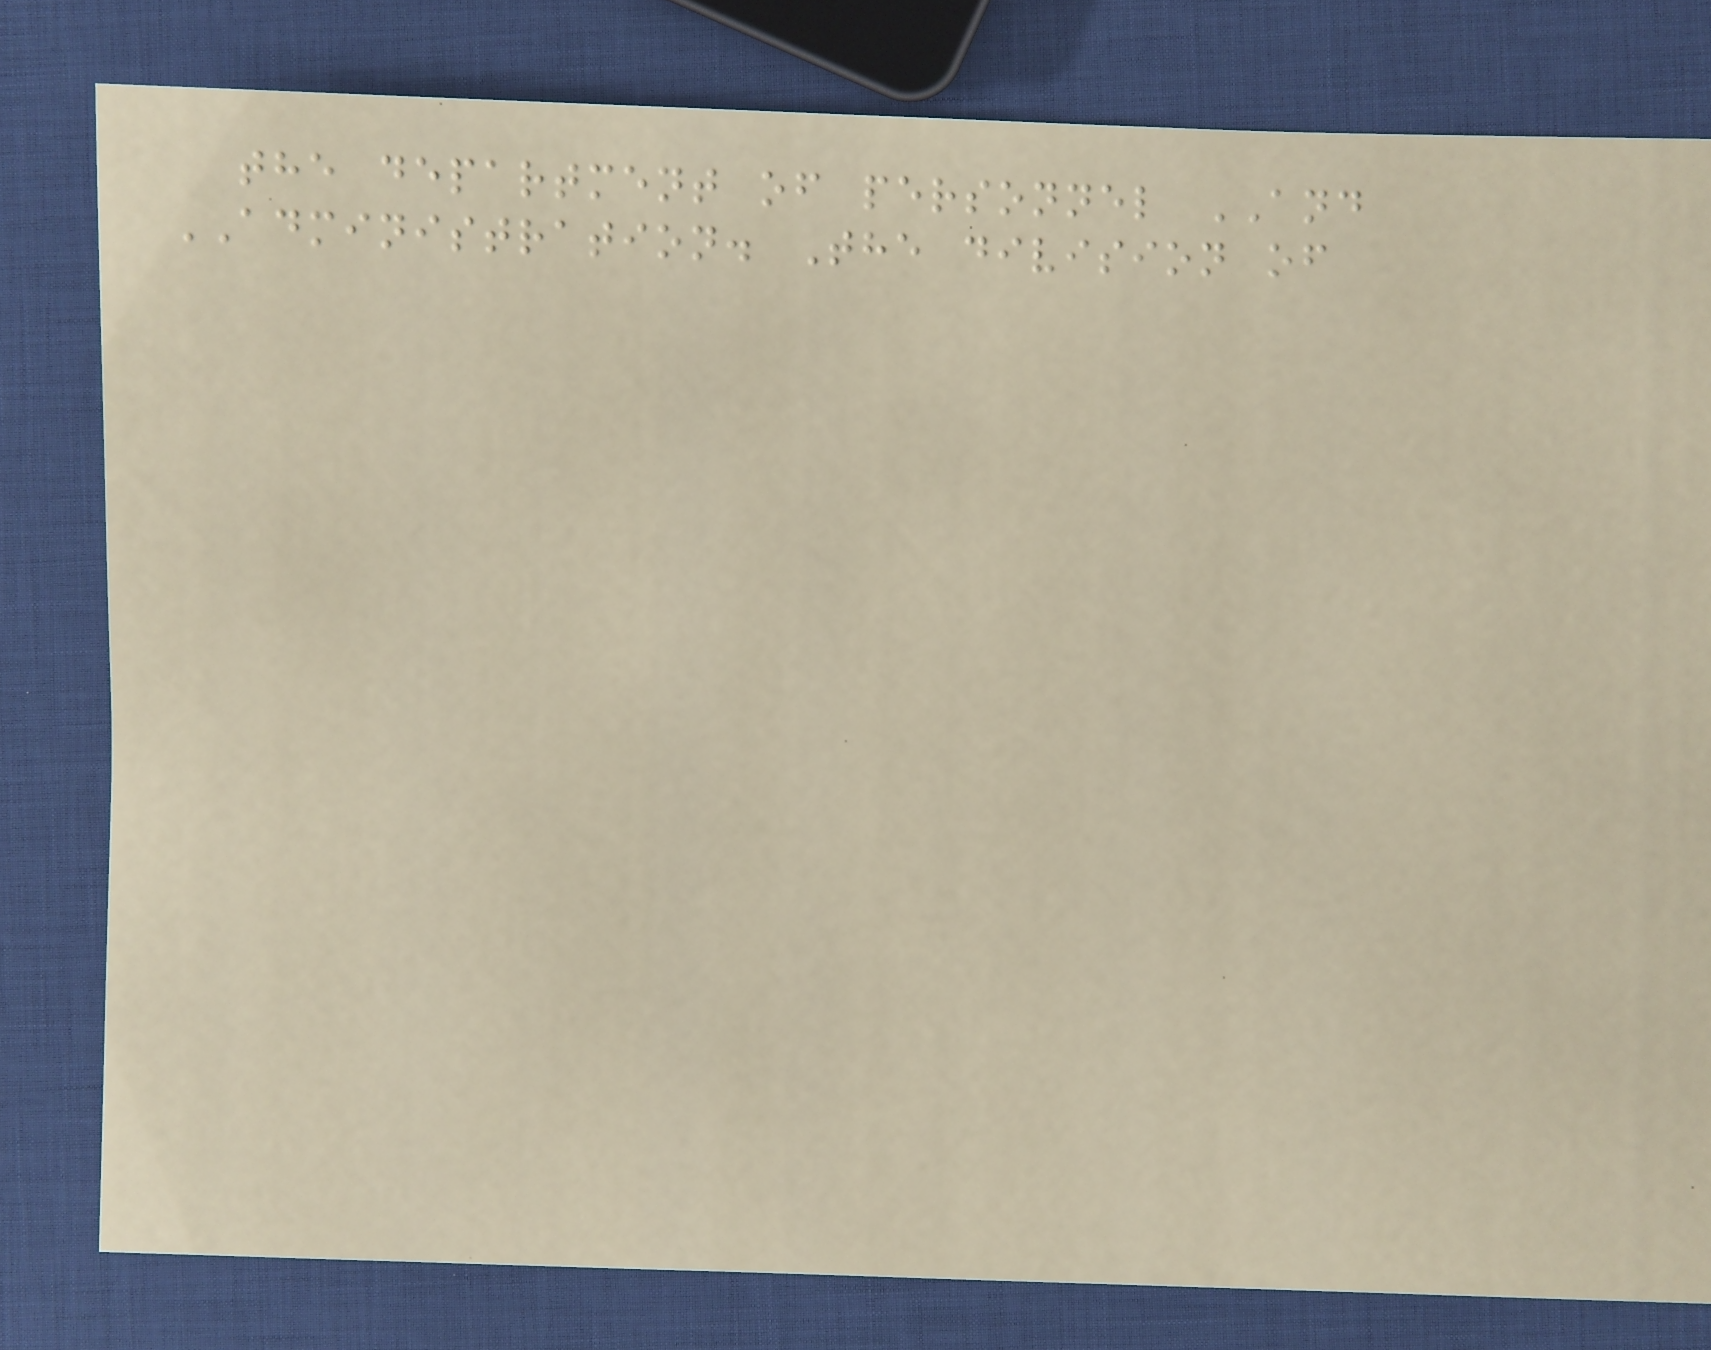the department of personnel AND
ADMINISTRATION. The division of
